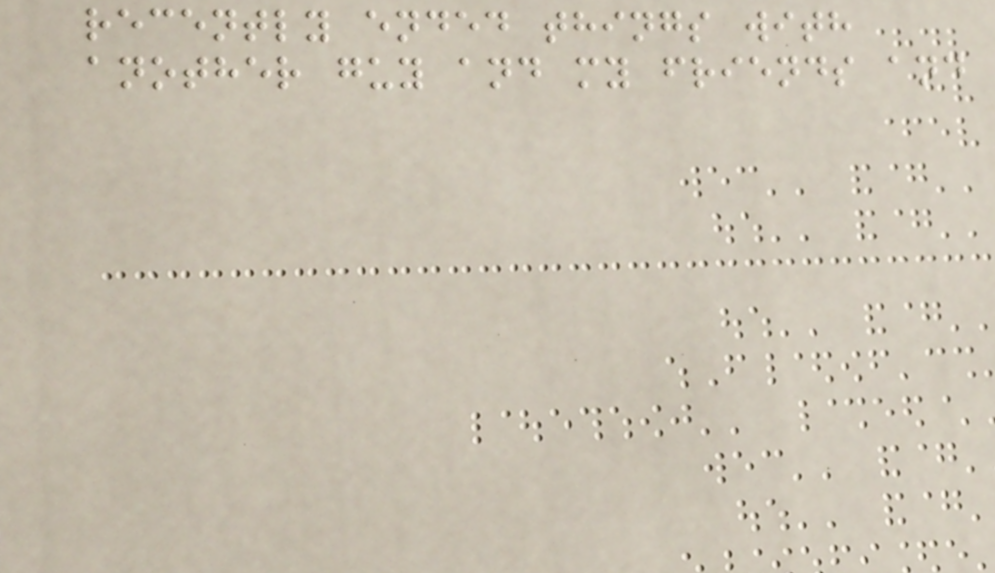recently ended things with
another guy and my friends and
